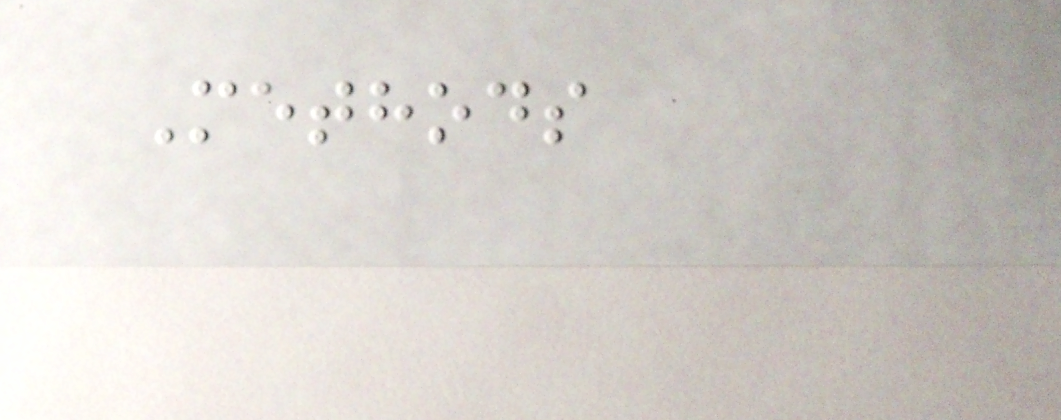Methods
